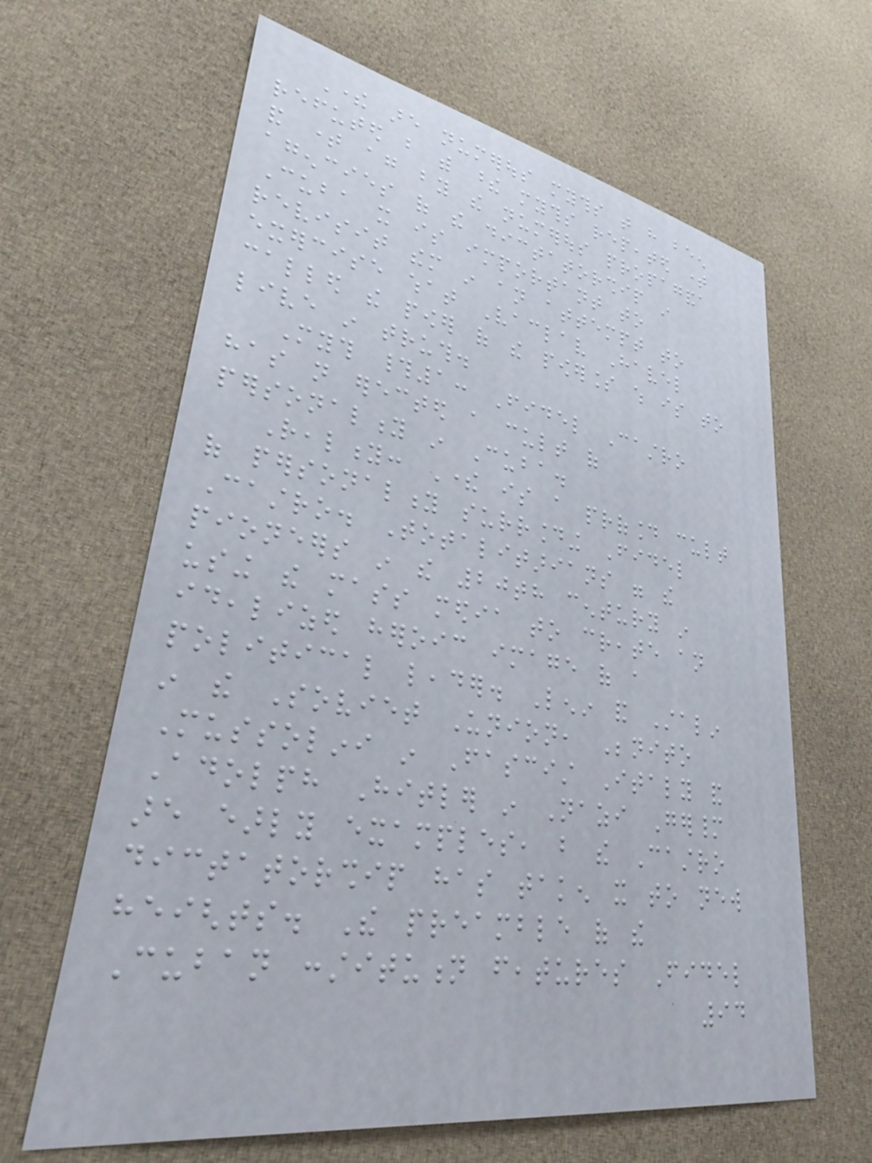There are numerous myths that have been
refuted but with these myths repeated time
and time again by the numerous propaganda
agencies of the dictatorship in
Cuba it is important to
revisit them in an attempt to
exercise what Vaclav Havel
called the power of the powerless which is to
live in truth.
Myth #1: Fidel Castro
has not erected a cult of
personality in Cuba.
Reality: There is a profound cult
of personality surrounding Fidel
Castro. Totalitarians were the
pioneers in the 20th century in
using the mass media to create an
idealized heroic image of a
political leader. Lenin and Stalin
in the Soviet Union, Benito
Mussolini in Fascist Italy and
Adolph Hitler in Nazi Germany
are early examples, but the Castro
dictatorship has taken it to new
heights. The preamble of the
Cuban constitution features Fidel
94
